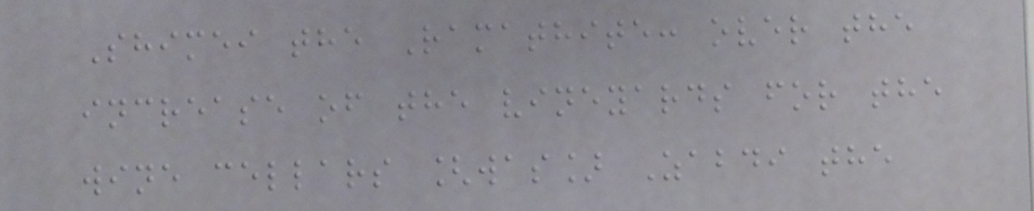Shimei the Ramathite: over the
increase of the vineyards for the
wine cellars [was] Zabdi the
